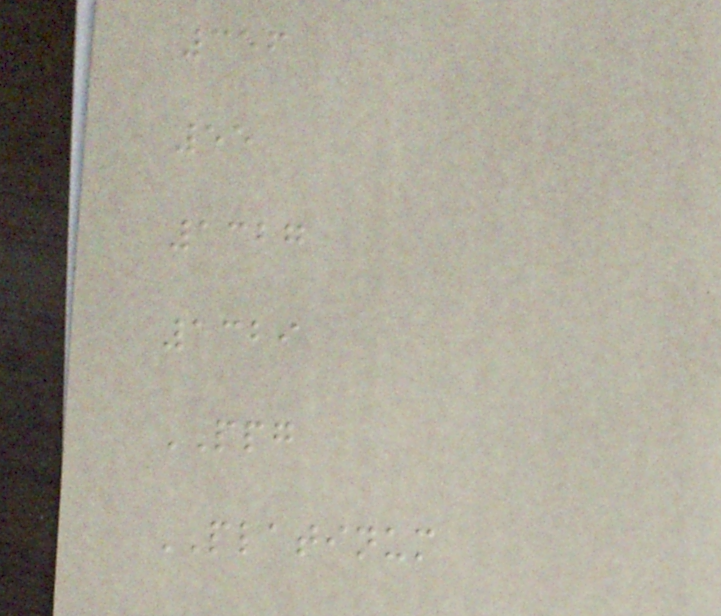356
55
1327
1329
PPG
PLATINUM
